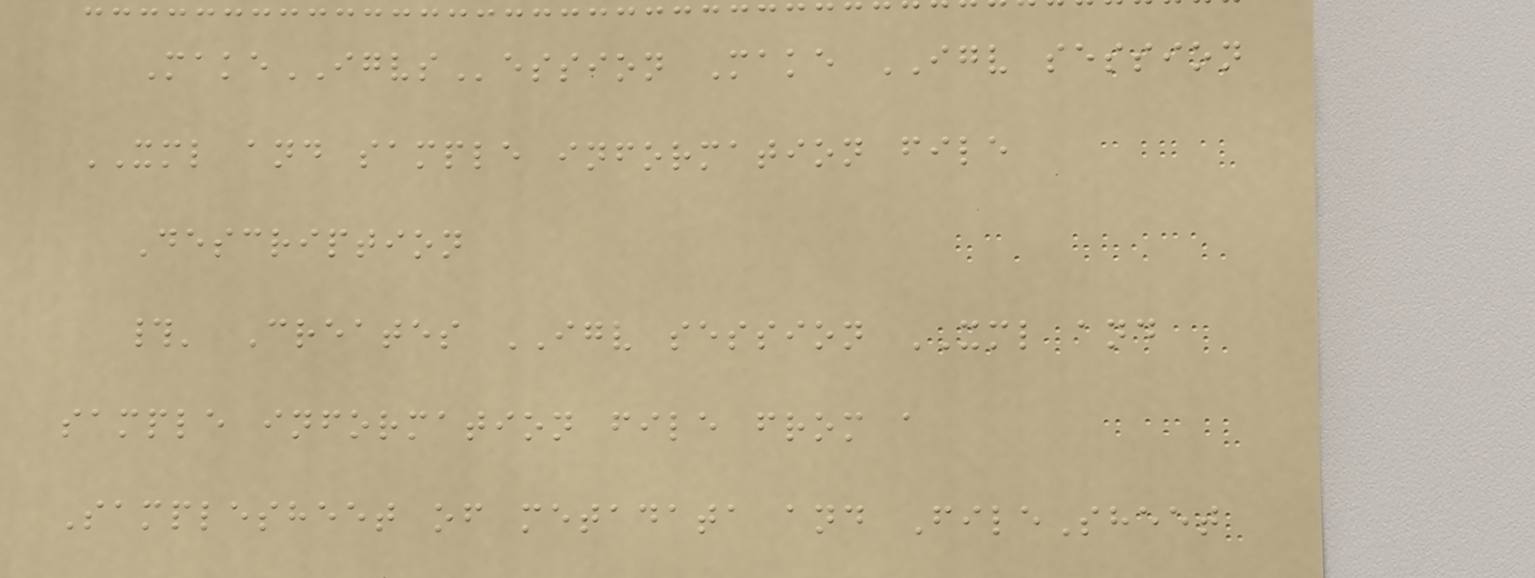MakeIGVSession Make IGV session
XML and sample information file
Description
#' Creates IGV session XML and
sample information file from a
Samplesheet of metadata and FileSheet
